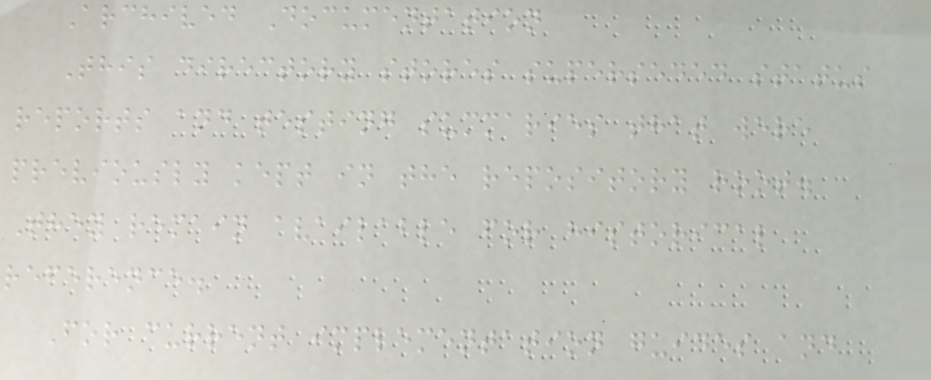Archived Documentation
This directory stores superseded status
reports and testing summaries that were
previously kept in the repository root.
They remain available for historical
reference.
For current implementation guides and
